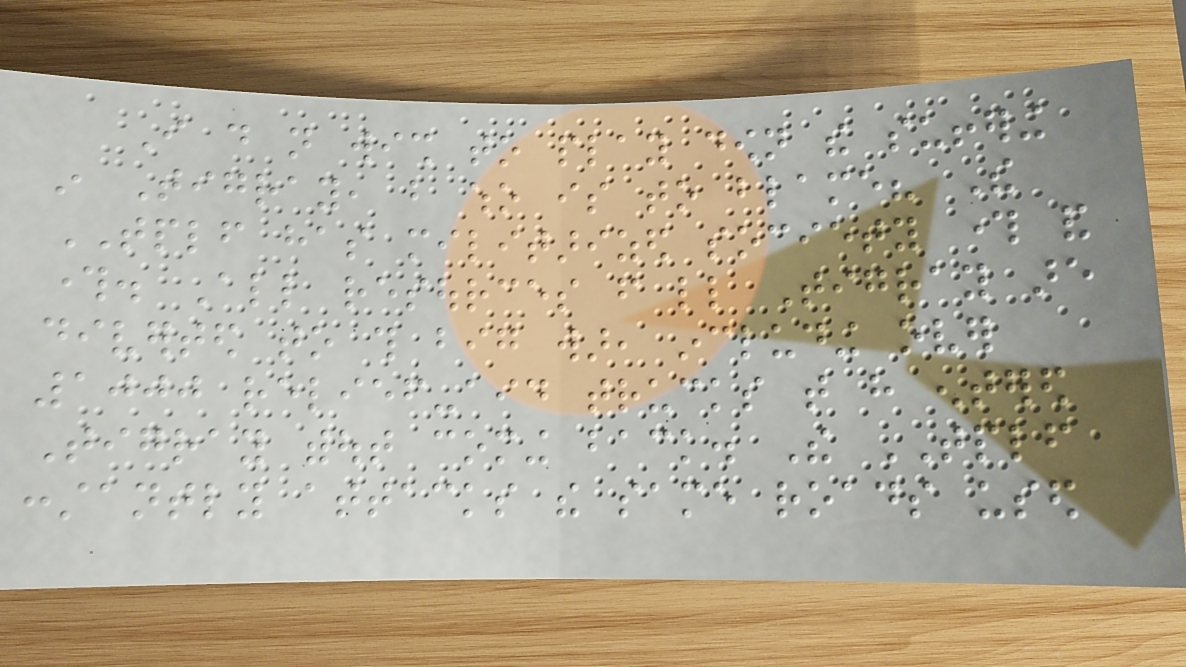I do not wish to play down the suffering
in Tigray, but who is to blame? The
TPLF has militarized society through and
through. All resources from little Tigray are
diverted to this big war, including over
1000 relief-aid trucks that have entered
Tigray without coming back. The TPLF
constantly attacks the same roads used
